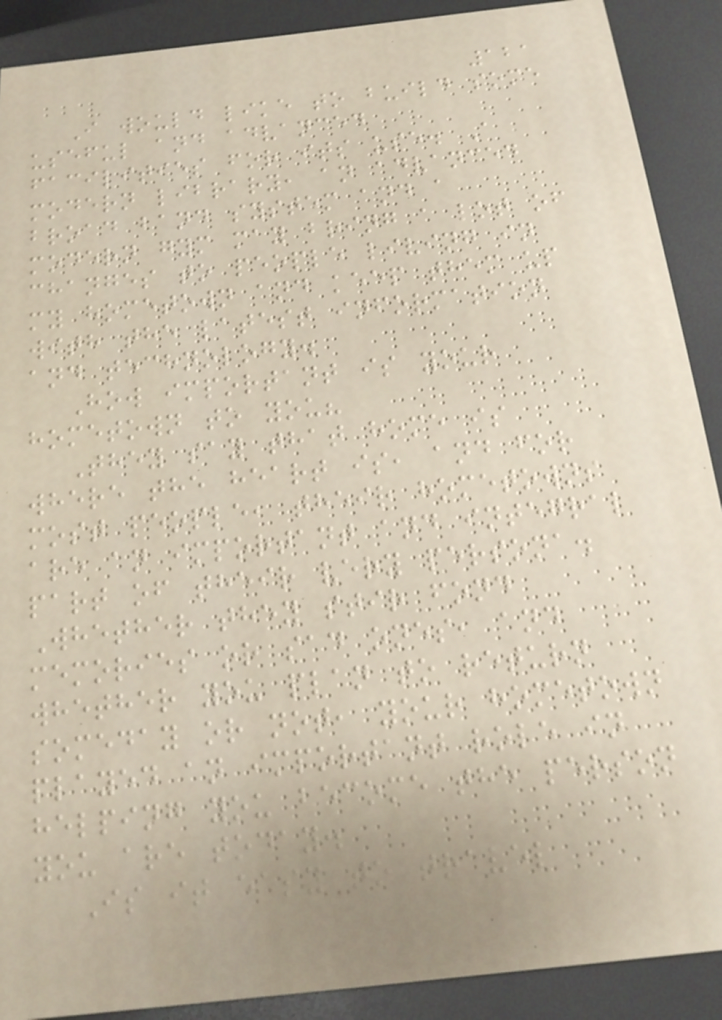121
I would like to build some
useful and advanced
facilities for its use. A
modern library, an advanced
broad band system and a
modern gym may bring a lot of
changes to people living in
my hometown and keep them up
with the latest information
and technology.
How important is your
hometown to you?
They say that home is
where the heart is, and for
most people, their hometowns
are an important and integral
part of their very persona.
Whether they stir fond
memories or sad ones, and
whether you plan to return
someday or not, your hometown
played an important role in
helping you become the person
you are today.
Is it easy to travel
